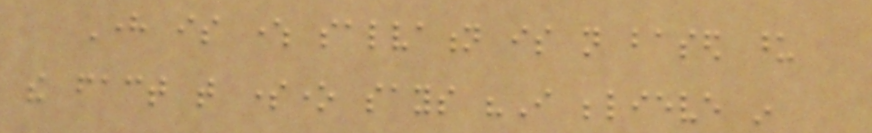Here is where salvation is not based upon
the fact that someone says "I believe in
